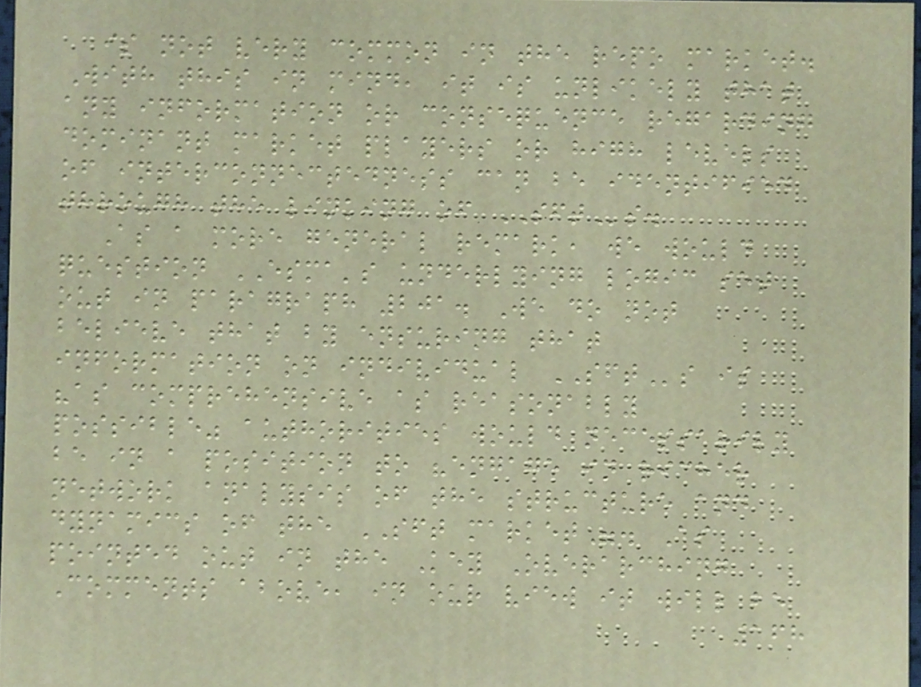is not very common in the repo market.
With this in mind, it is unlikely that
any information or consequence regarding
dominant market players or high levels
of interconnectedness can be identified
through the linking of SFTs.
As a more general remark, we would
question ESMA's underlying logic set
out in paragraph 201. We do not
believe that by ensuring that
information on individual SFTs is
"as comprehensive as reasonably
possible" authorities would necessarily
be in a position to "engage in richer
network analysis of the structure and
dynamics of the SFT market". As
pointed out in the Key Overarching
Comments above, in our view it will be
168
